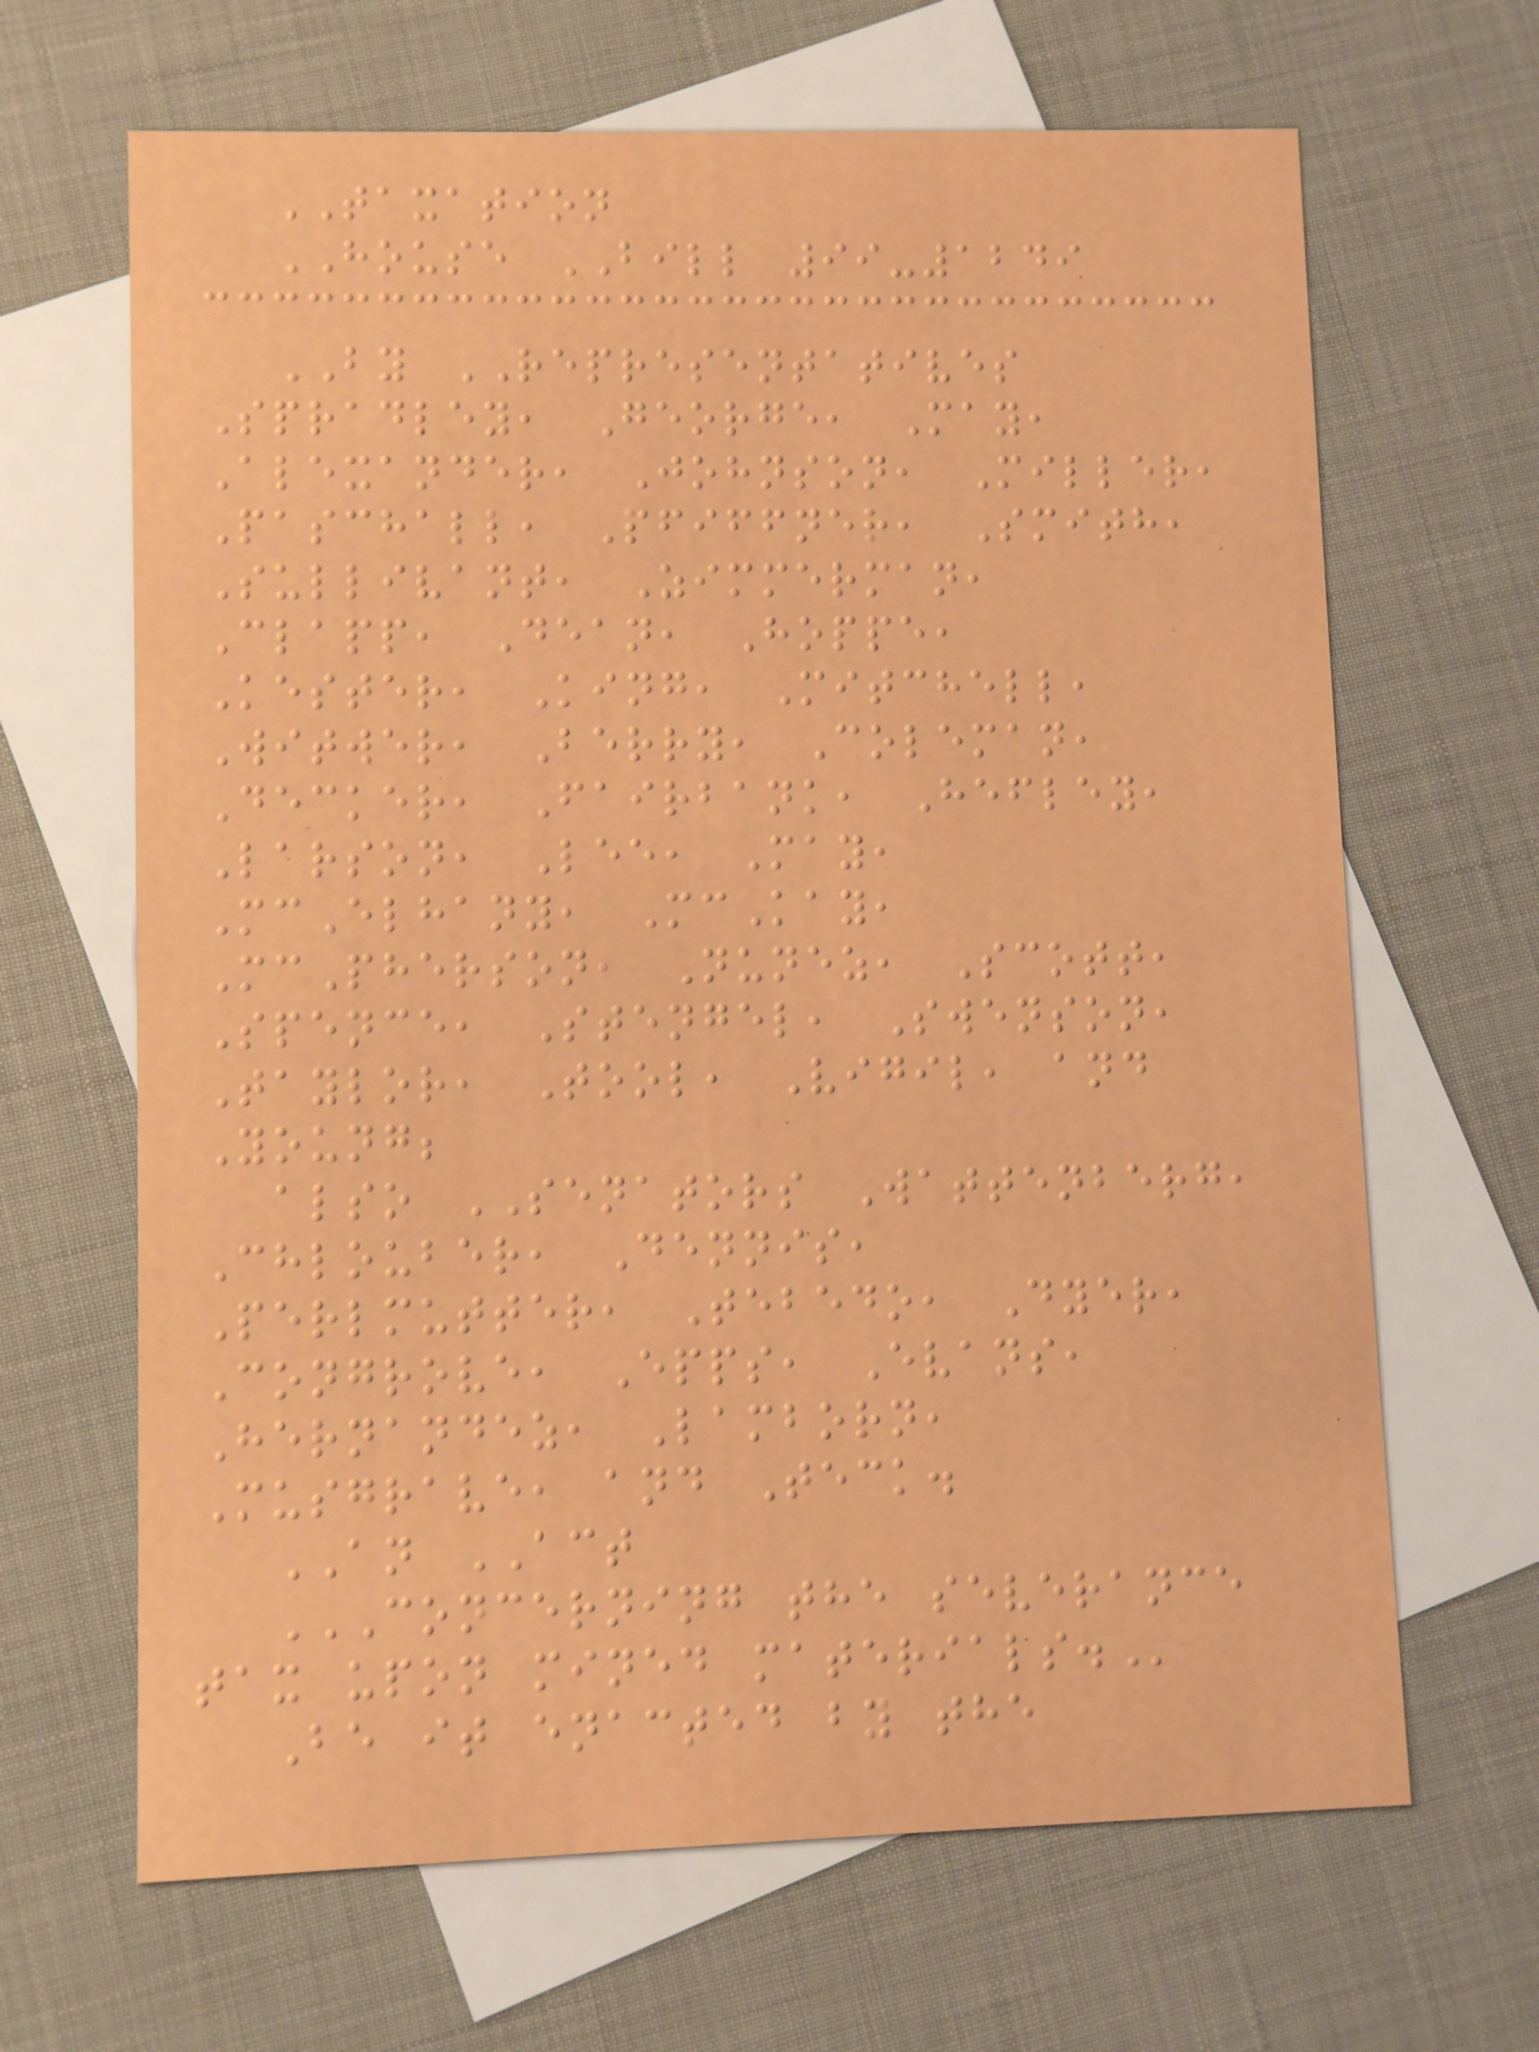TAXATION
HOUSE BILL 99-1249
BY REPRESENTATIVES
Spradley, George, May,
Alexander, Johnson, Miller,
Paschall, Pfiffner, Smith,
Sullivant, Zimmerman,
Clapp, Dean, Hoppe,
Kester, King, Mitchell,
Witwer, Berry, Coleman,
Decker, Fairbank, Hefley,
Larson, Lee, May,
McElhany, McKay,
McPherson, Nunez, Scott,
Spence, Stengel, Swenson,
Taylor, Tool, Vigil, and
Young;
also SENATORS Wattenberg,
Chlouber, Dennis,
Perlmutter, Tebedo, Dyer,
Congrove, Epps, Evans,
Hernandez, Lamborn,
Musgrave, and Teck.
AN ACT
CONCERNING THE SEVERANCE
TAX UPON MINED MATERIALS.
Be it enacted by the
